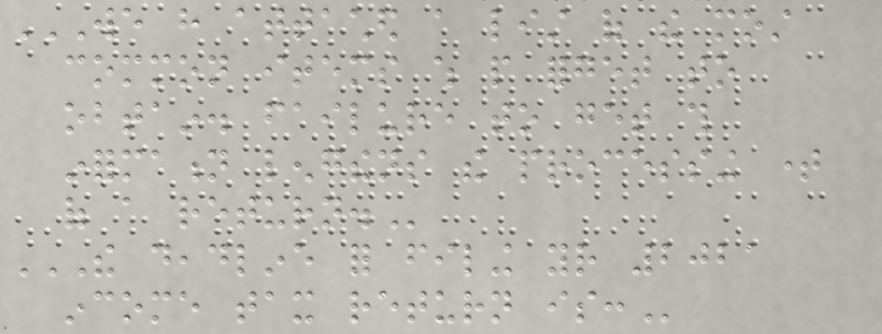WE HAVE ATTACHED A LIST OF THE MOST
COMMON ITEMS WHICH PEOPLE FORGET TO
OBTAIN. FAILURE TO GET THIS
INFORMATION LENGTHENS THE PROCESSING TIME
OF A RETURN.
THE DEADLINE FOR FILING YOUR 2021
INCOME TAX RETURN IS:
